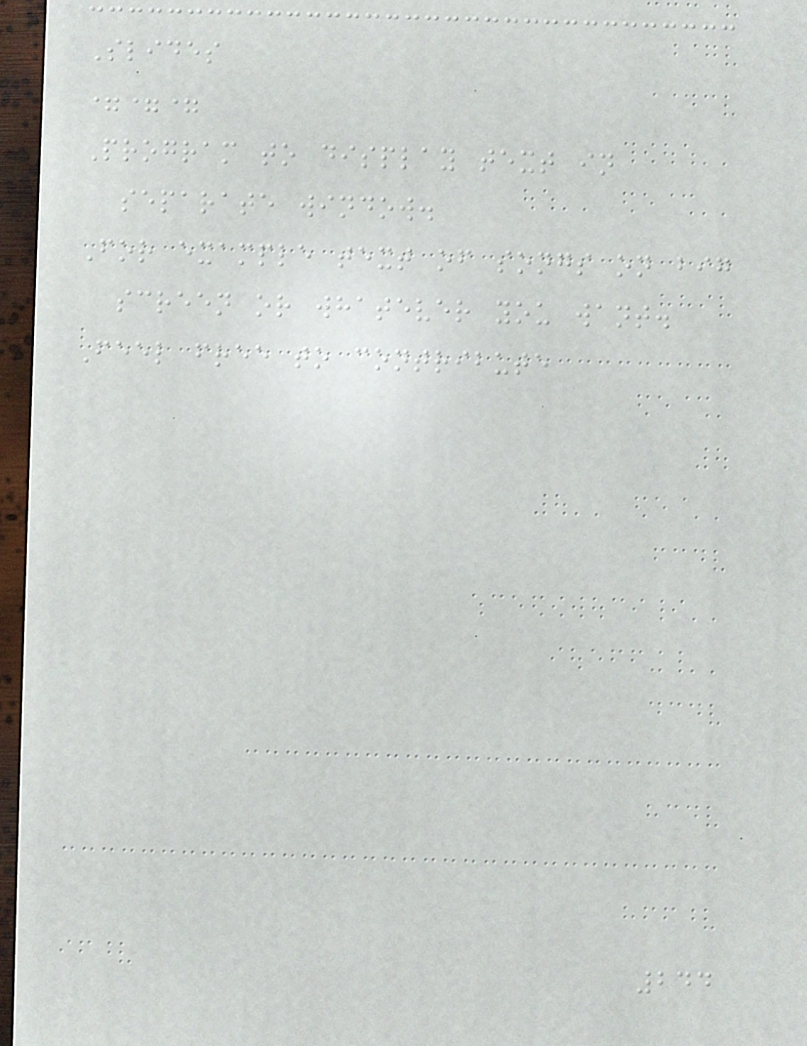Slides
===
Program to display text in
separate window.
For example text of songs on big
screen or whatever you want.
Feel free to contribute
244
